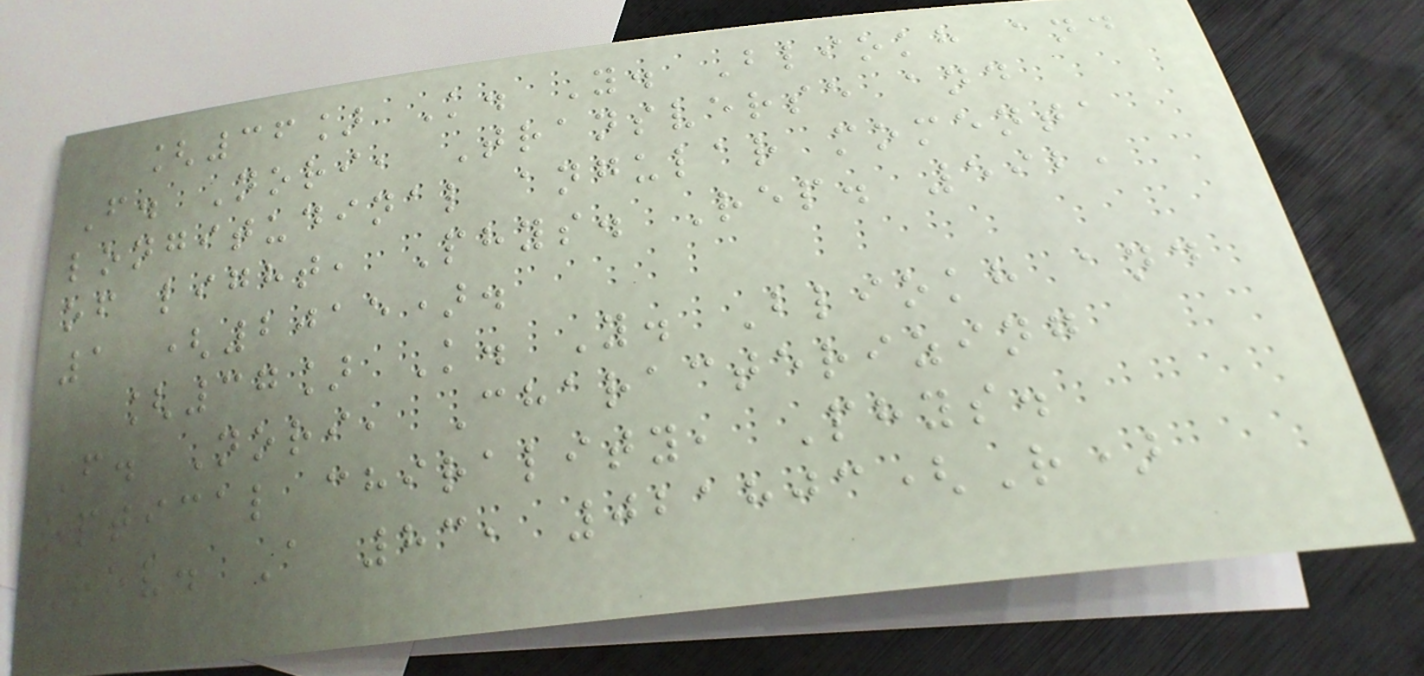[36] K. Y. Bliokh and
F. Nori, Transverse and
longitudinal angular momenta
of light, Phys. Rep. 592,
1 (2015).
[37] K. Y. Bliokh and
F. Nori, Characterizing
optical chirality, Phys.
Rev. A 83, 021803(R)
